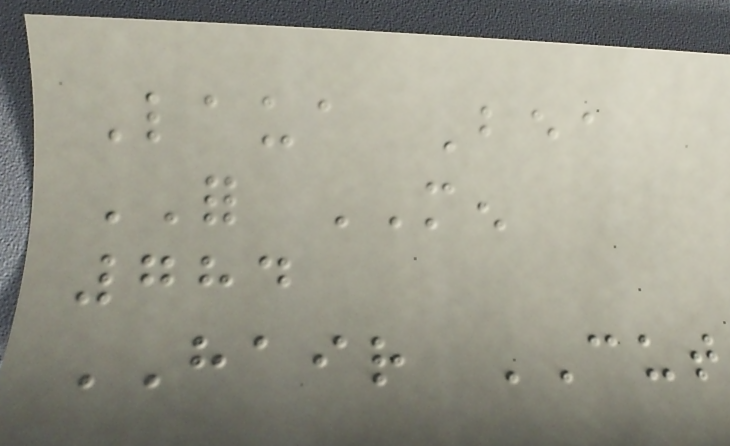Laua Bea
FOR MEN
784
HAIR CUT
